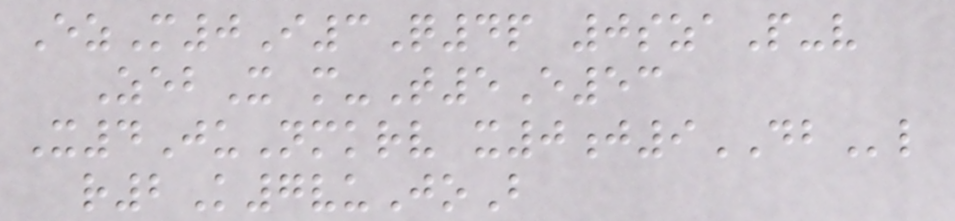EzM0I3Q4p 0szaP-v
ZebX m-T5E53
X4JuNmkrv x0j9DBl
r2K7vuJoB
